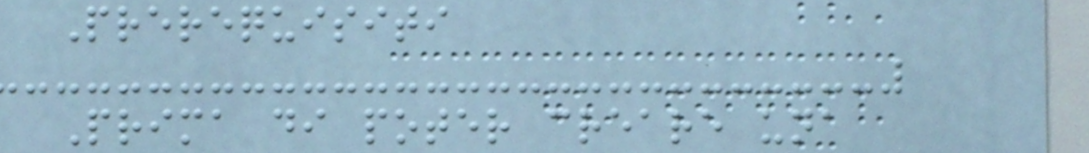Prerequisiti
Prima di poter creare una
